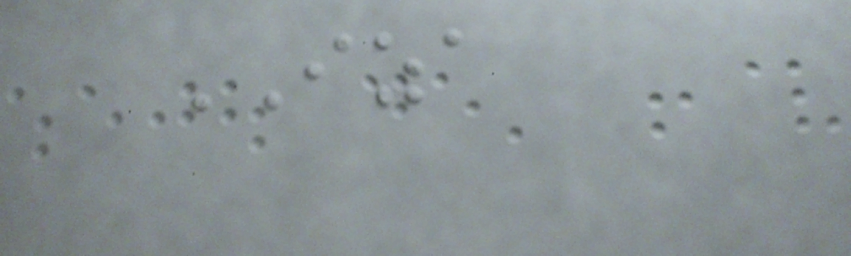IZA
